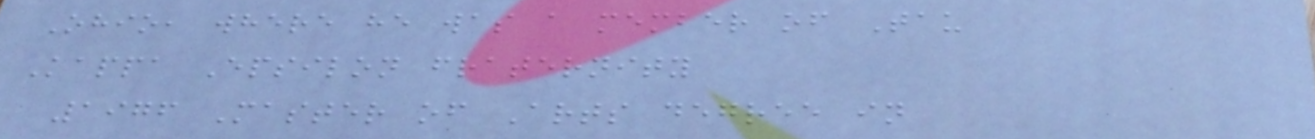Ohio, where he was a member of Tau
Kappa Epsilon fraternity
1976 Master of Arts degree in
